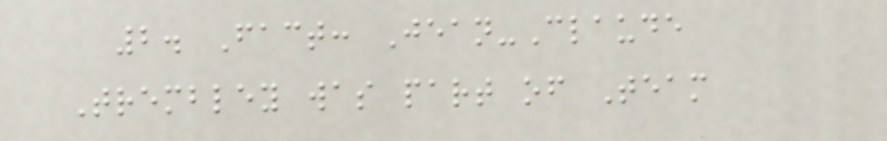2. Fact: Jean-Claude
Trembley was part of Team
